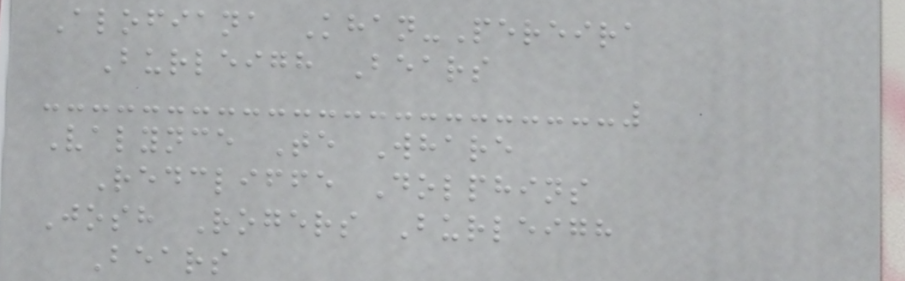Alofiana Khan-Pereira
Burleigh Bears
Valynce Te Whare
Redcliffe Dolphins
Josh Rogers Burleigh
Bears
